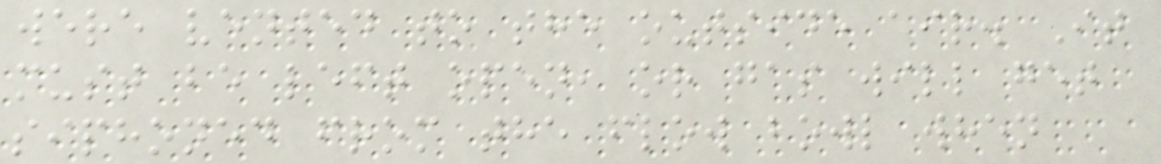were vented to the outside air. It
must be left open, or gas will get
siphoned from the flow bowl when
